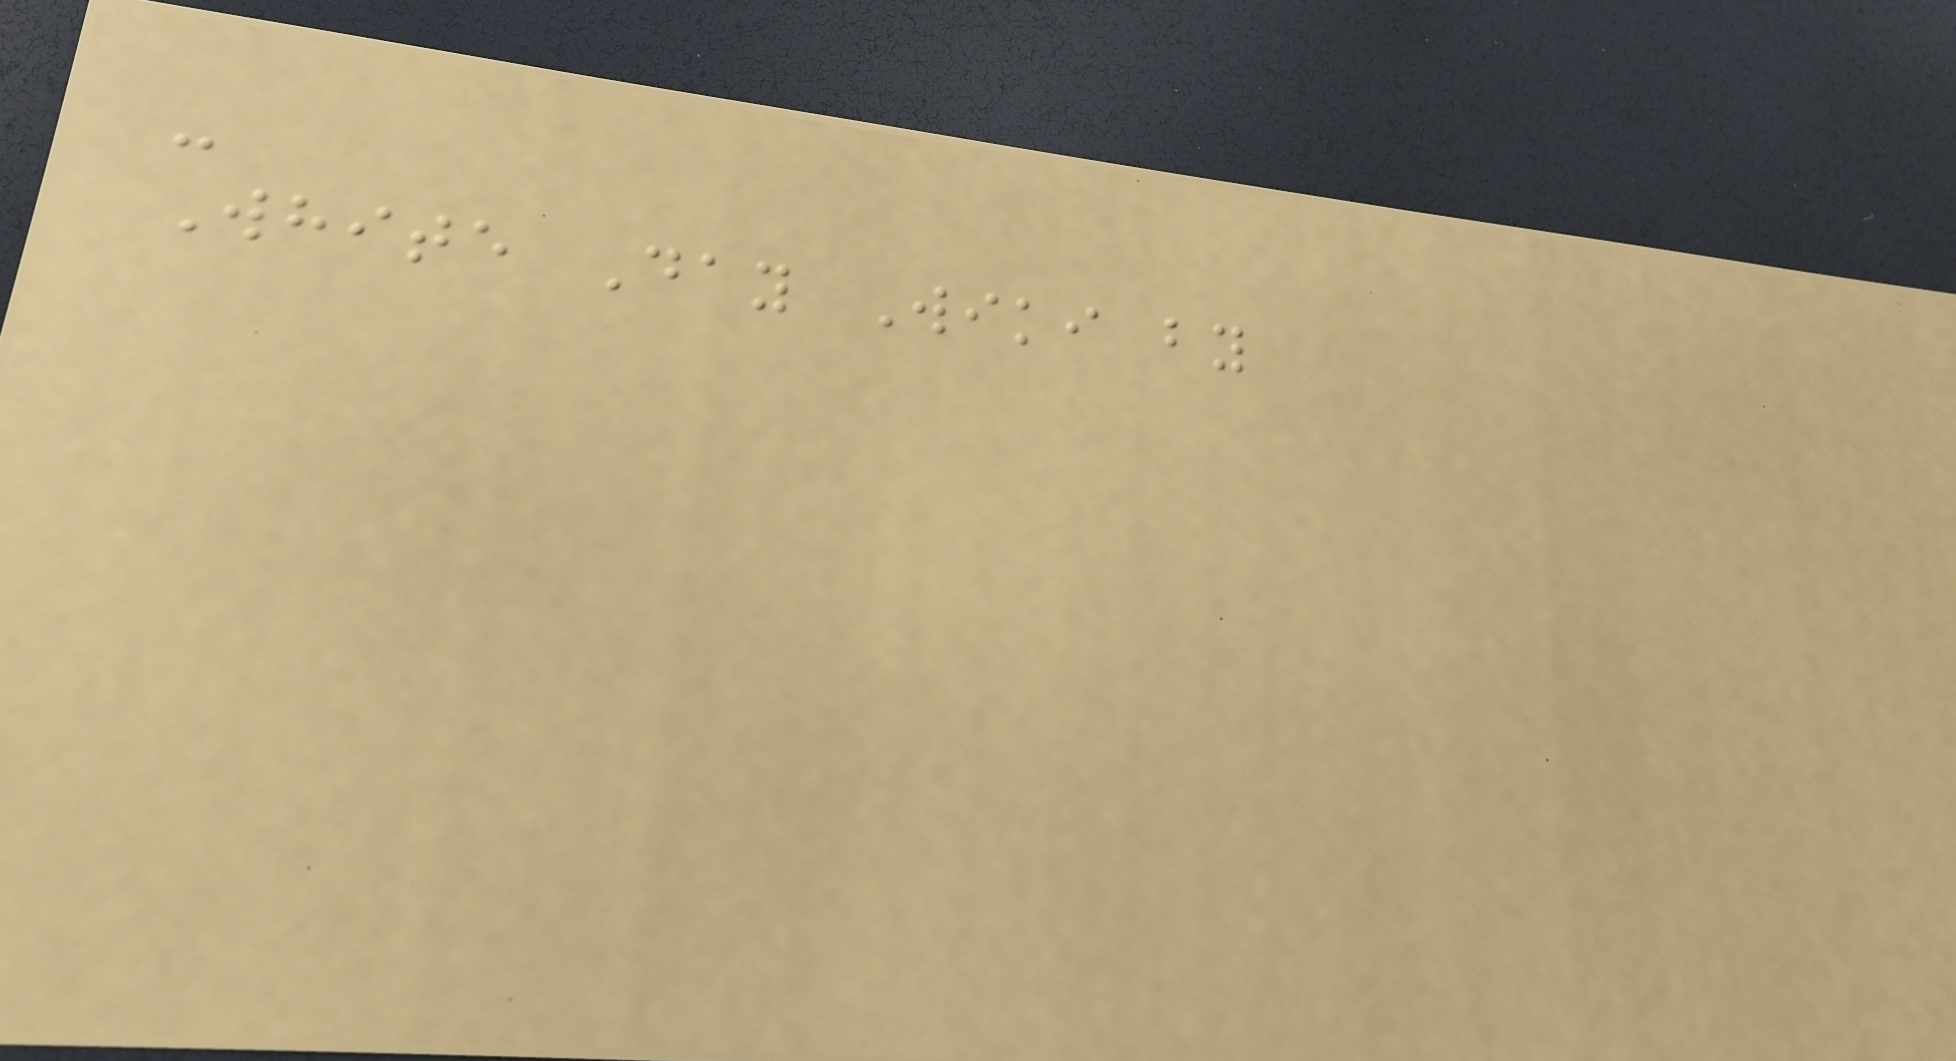-
White Day Wiki by
